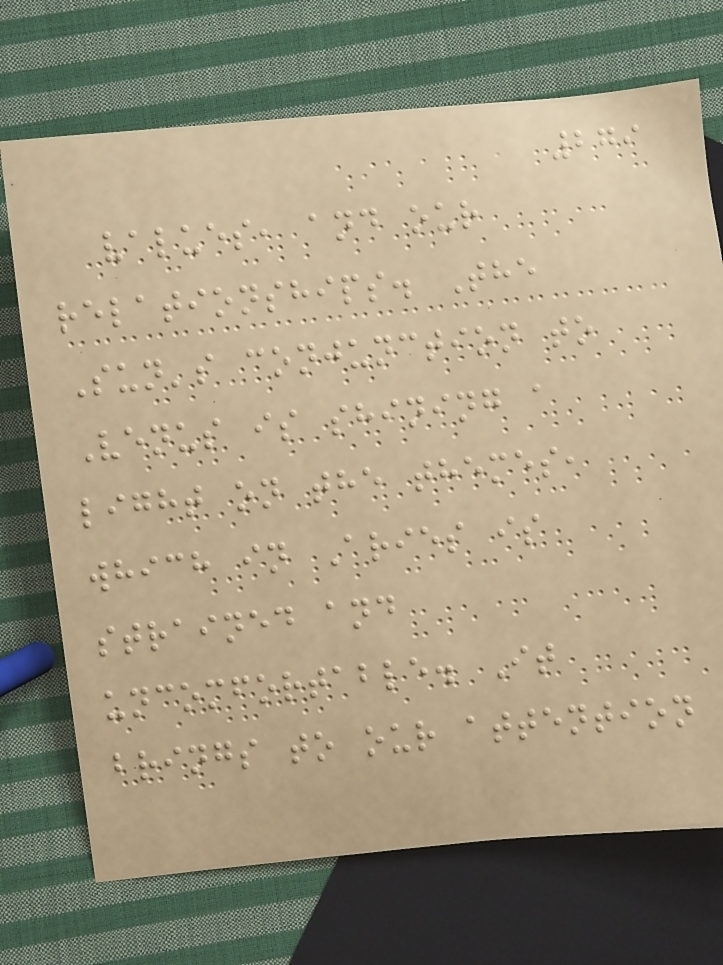279
values, and our
relationships. The
Sun's conjunction to
Venus is shining a
light on the themes,
which in Aries is
strained and
uncomfortable. It
brings to our attention
